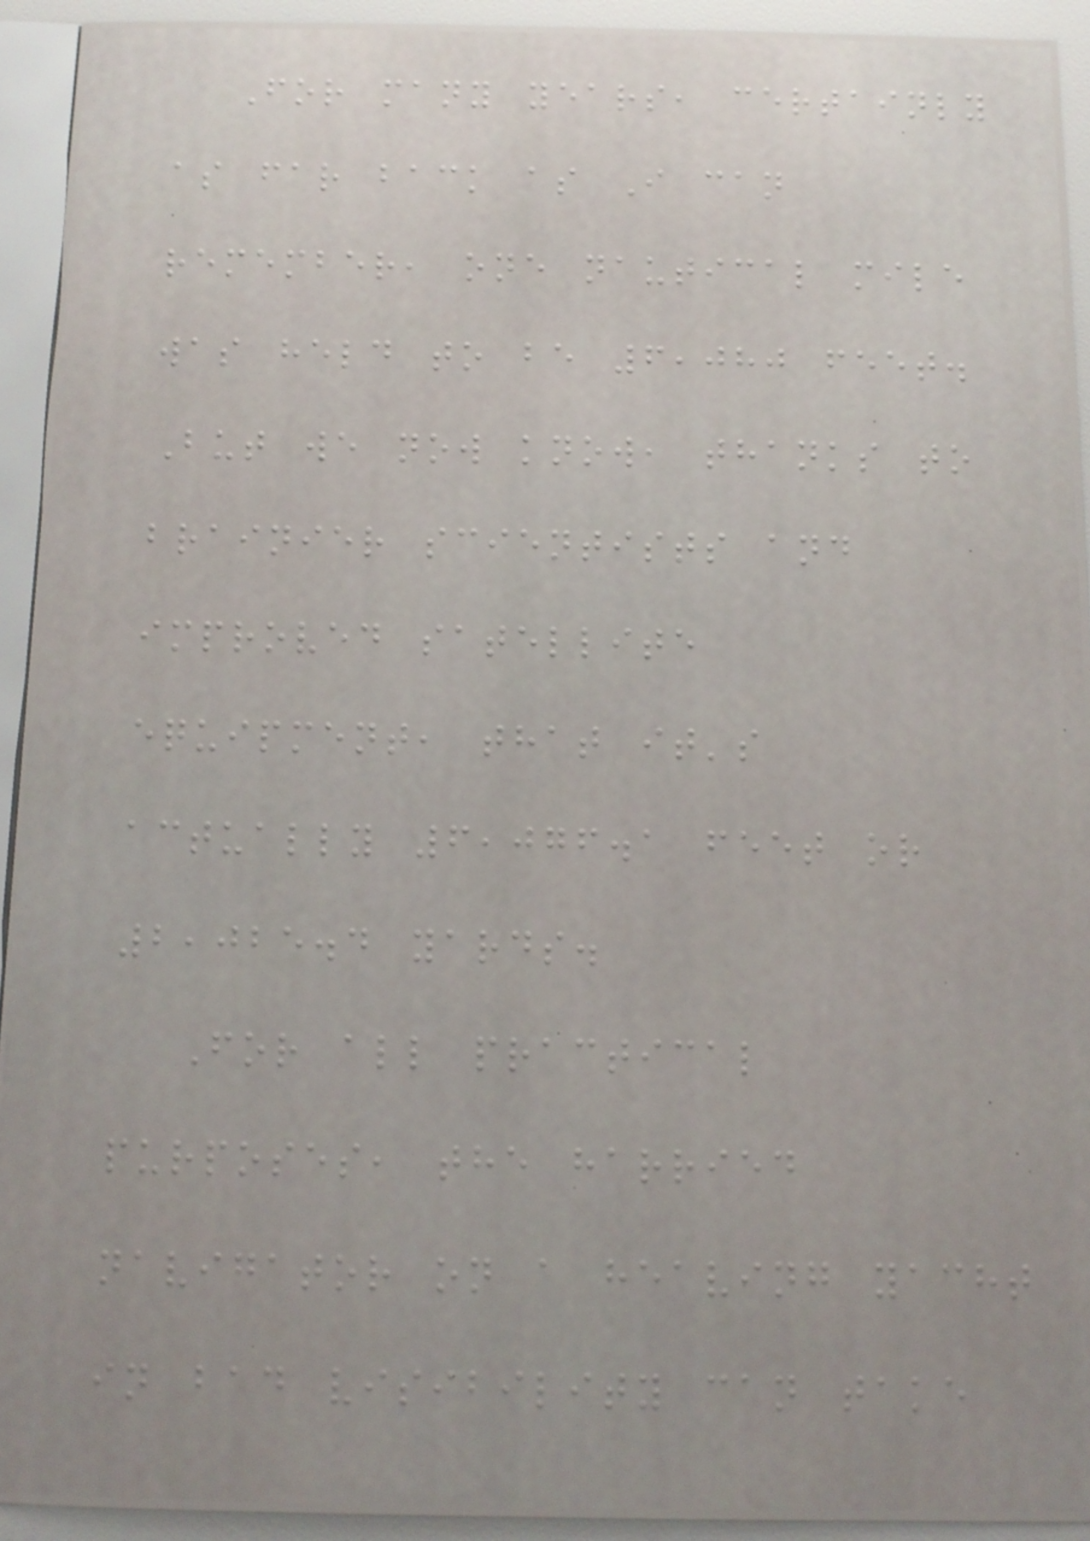For many years, certainly
as far back as I can
remember, one nautical mile
was held to be 6,080 feet.
But we now know, thanks to
brainier scientists and
improved satellite
equipment, that it's
actually 6,076.1 feet or
2,025.4 yards.
For all practical
purposes, the harried
navigator on a heaving yacht
in bad visibility can take
